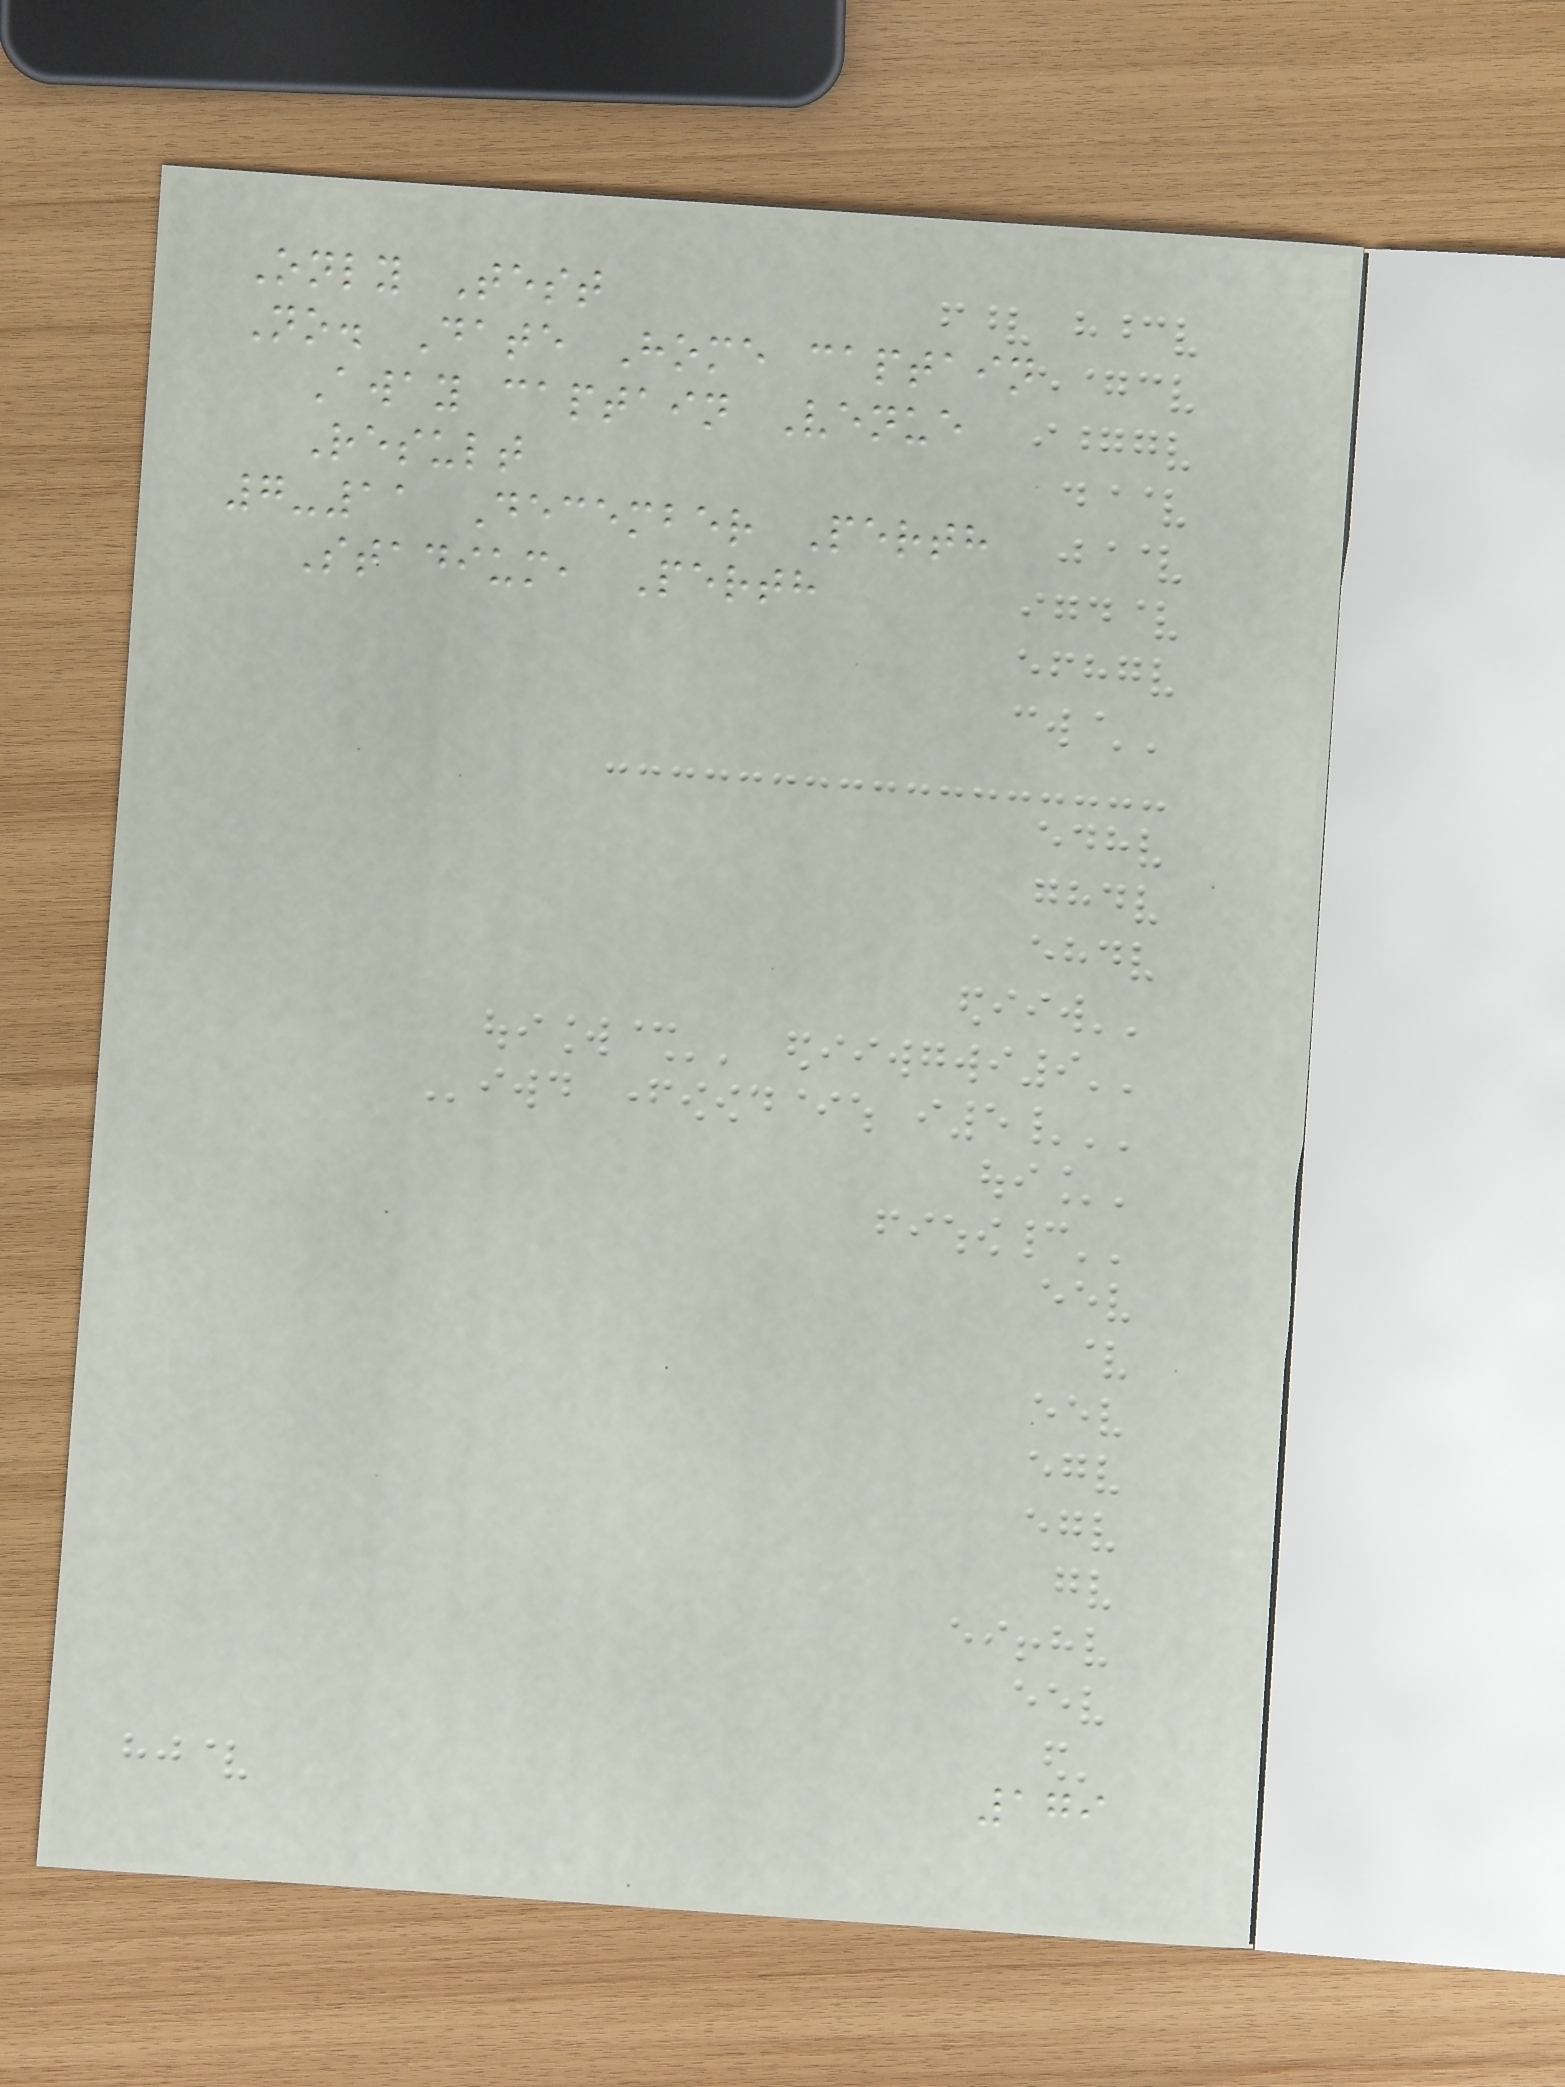Only Test
No. Date Home captain
Away captain Venue
Result
7-11 December Perth
Stadium, Perth
179
